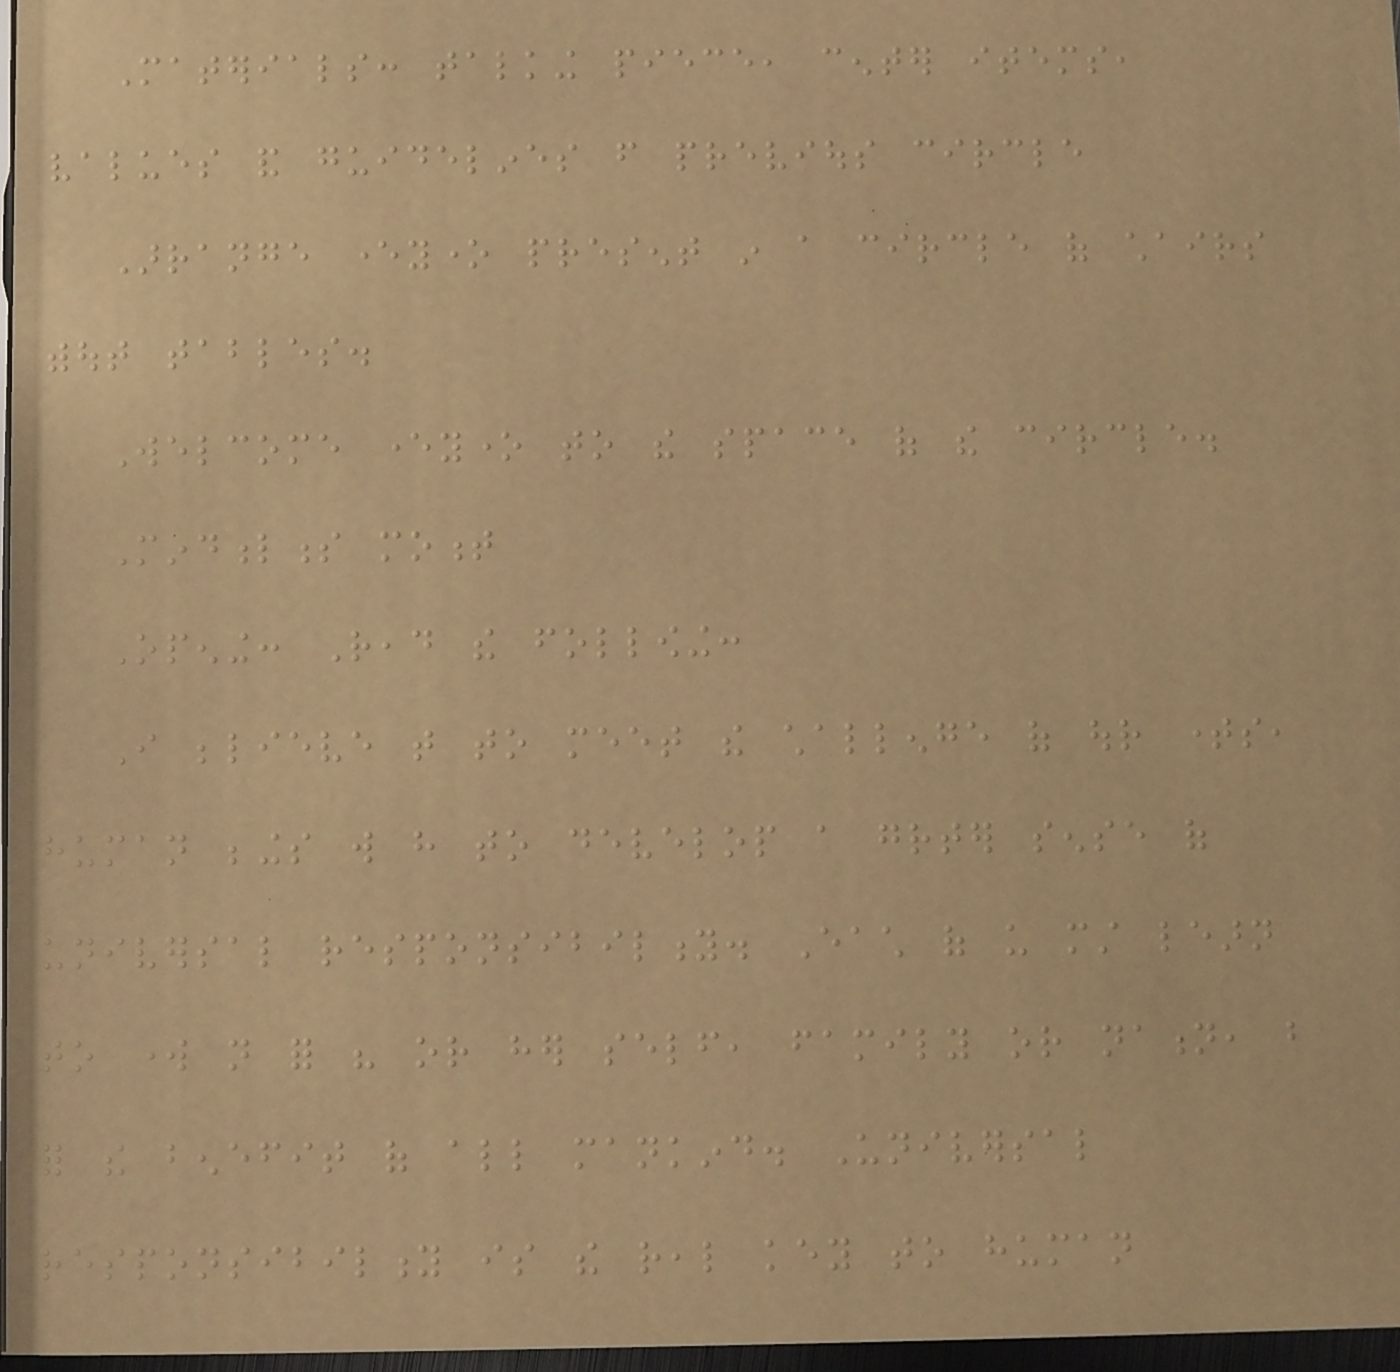Materials: talking piece, center items,
values and guidelines from previous circle
Arrange everyone present in a circle of chairs
without tables.
Welcome everyone to the space of the circle.
Mindfulness moment
Opening: Read the following:
I believe that to meet the challenge of our times,
human beings will have to develop a greater sense of
universal responsibility. Each of us must learn
to work not for his or her self, family or nation, but
for the benefit of all mankind. Universal
responsibility is the real key to human
